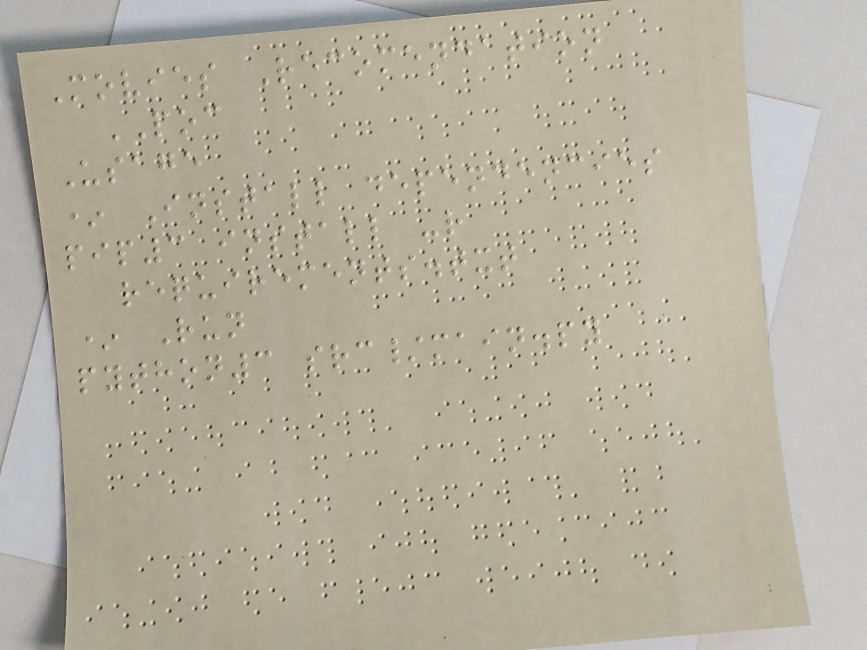Movies Recomendation
POC
Usage
* Install dependencies
pip3 install -r
requirements.txt
* Run
python3 src/main.py
